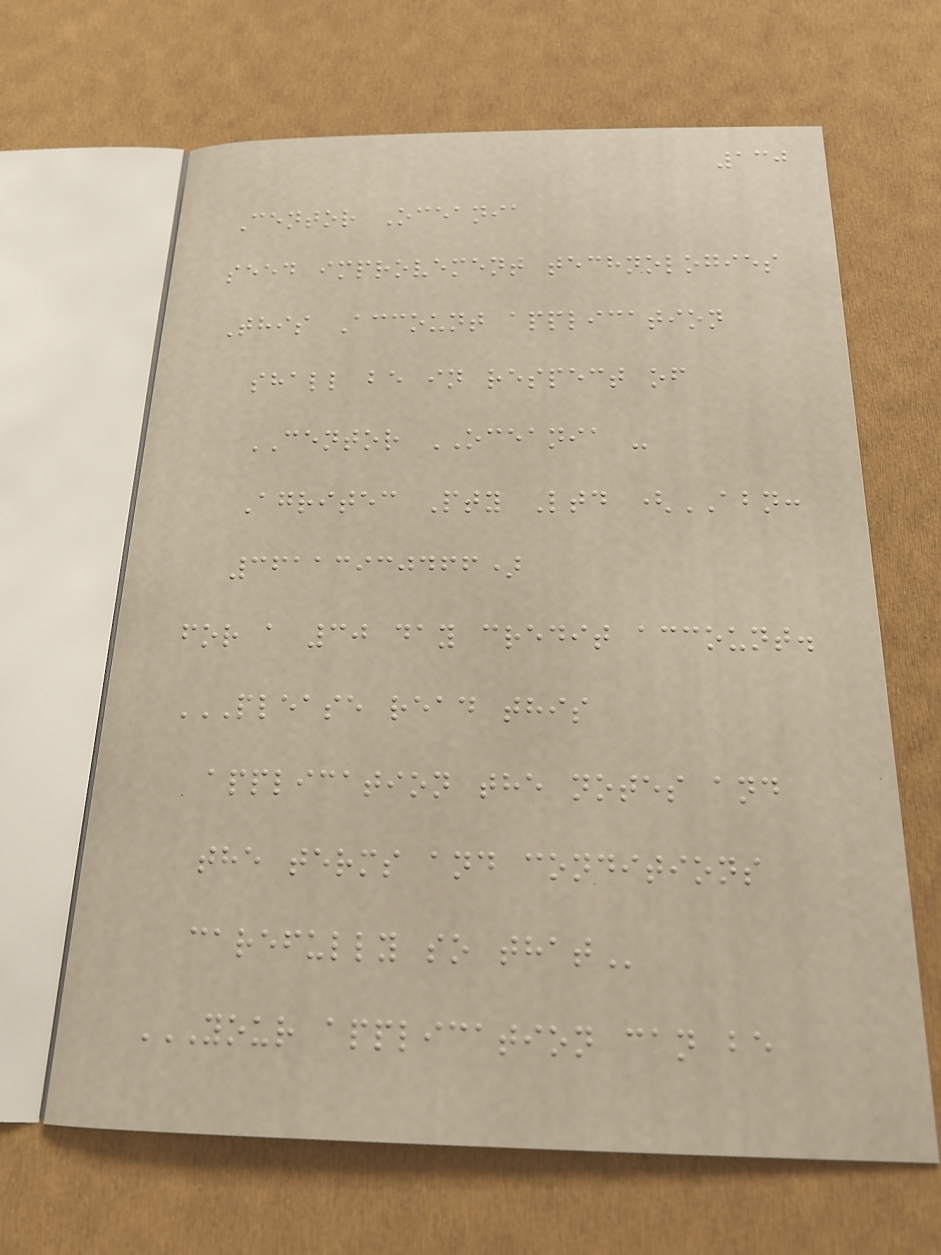130
Centor Oceania
seed improvement technologies
This Account application
shall be in respect of
CENTOR OCEANIA -
Agritec Pty Ltd (ABN:
36113930466)
for a 30 day credit account.
PLEASE READ THIS
APPLICATION THE NOTES AND
THE TERMS AND CONDITIONS
CAREFULLY SO THAT
YOUR APPLICATION CAN BE
